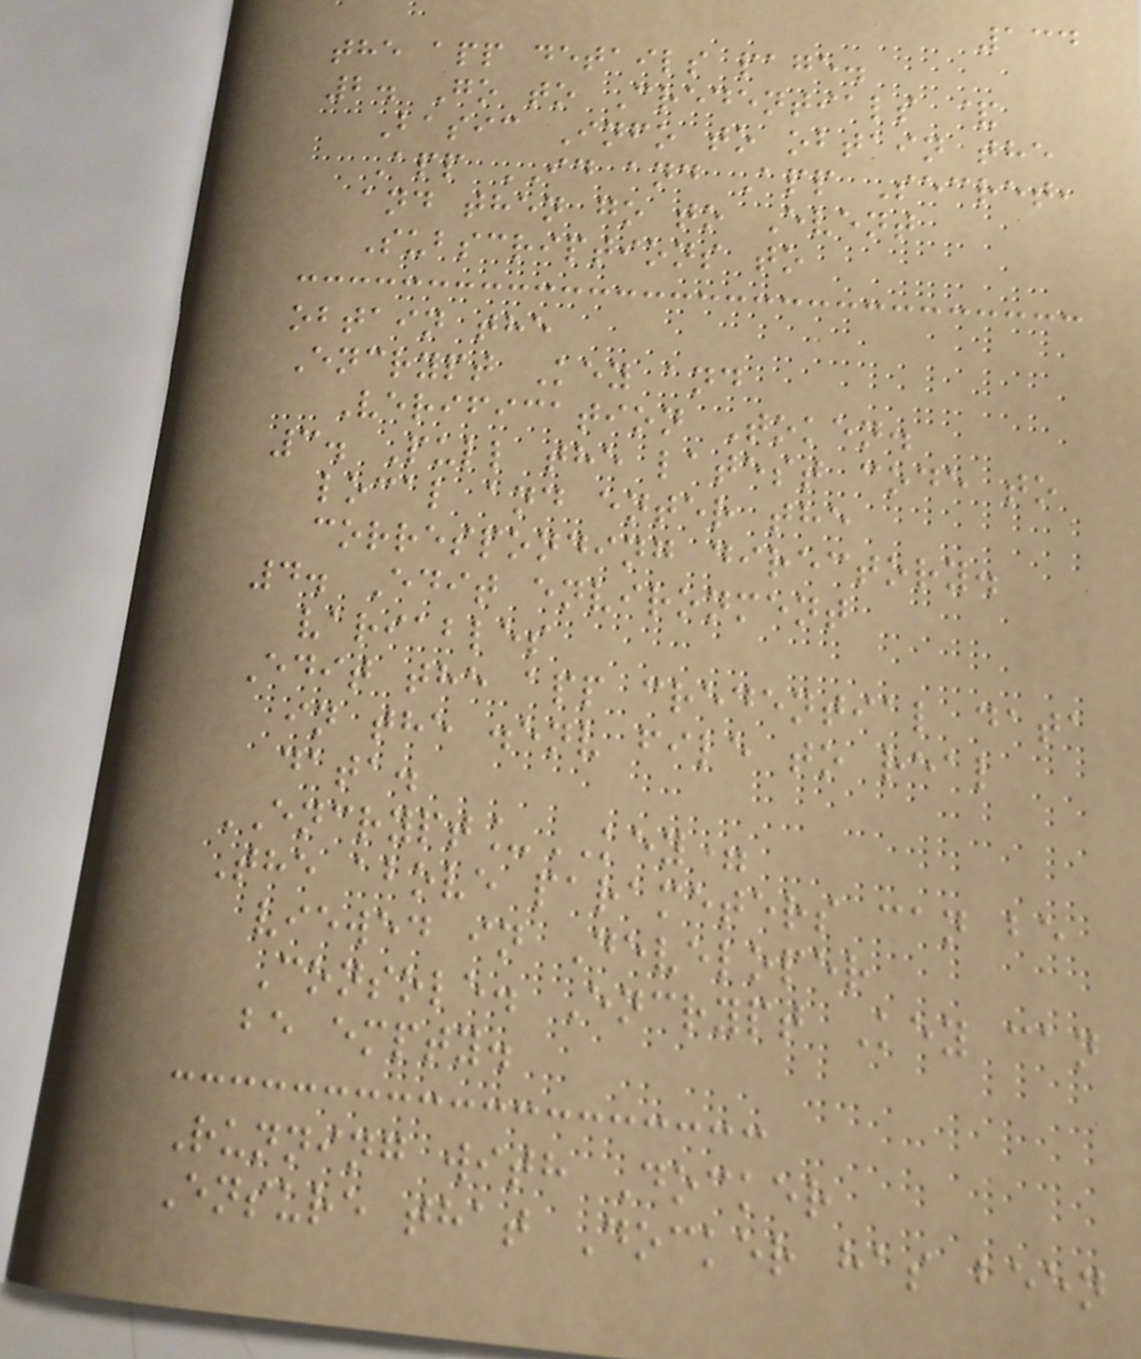134
the app details page.
2. Go to Credentials &
Basic Info to obtain the
App ID and App Secret,
and then go to Event
Subscriptions to
obtain the
Encrypt Key and
Verification Token.
3. Pull the latest code to
local and enter the
corresponding directory.
4. Edit environment
variables
Edit the app credential data
in the .env file to real
data.
ENCRYPT_KEY=
The above parameters can be
viewed in Developer
Console. Encrypt Key can
be empty.
Running with Docker
Ensure that Docker has been
